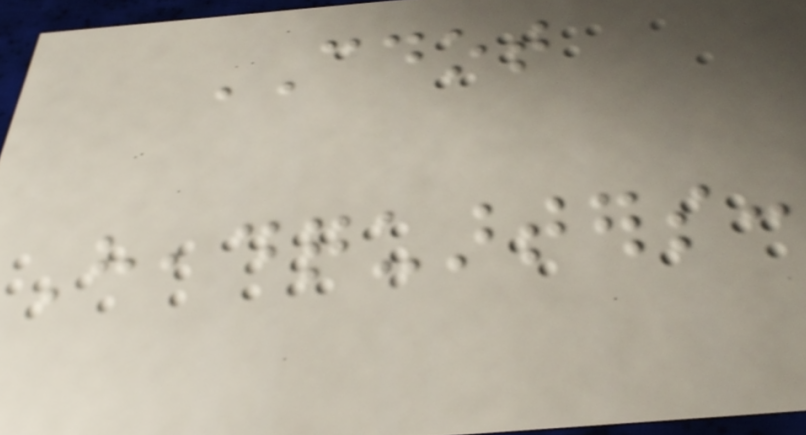CDOT
Headquarters:
